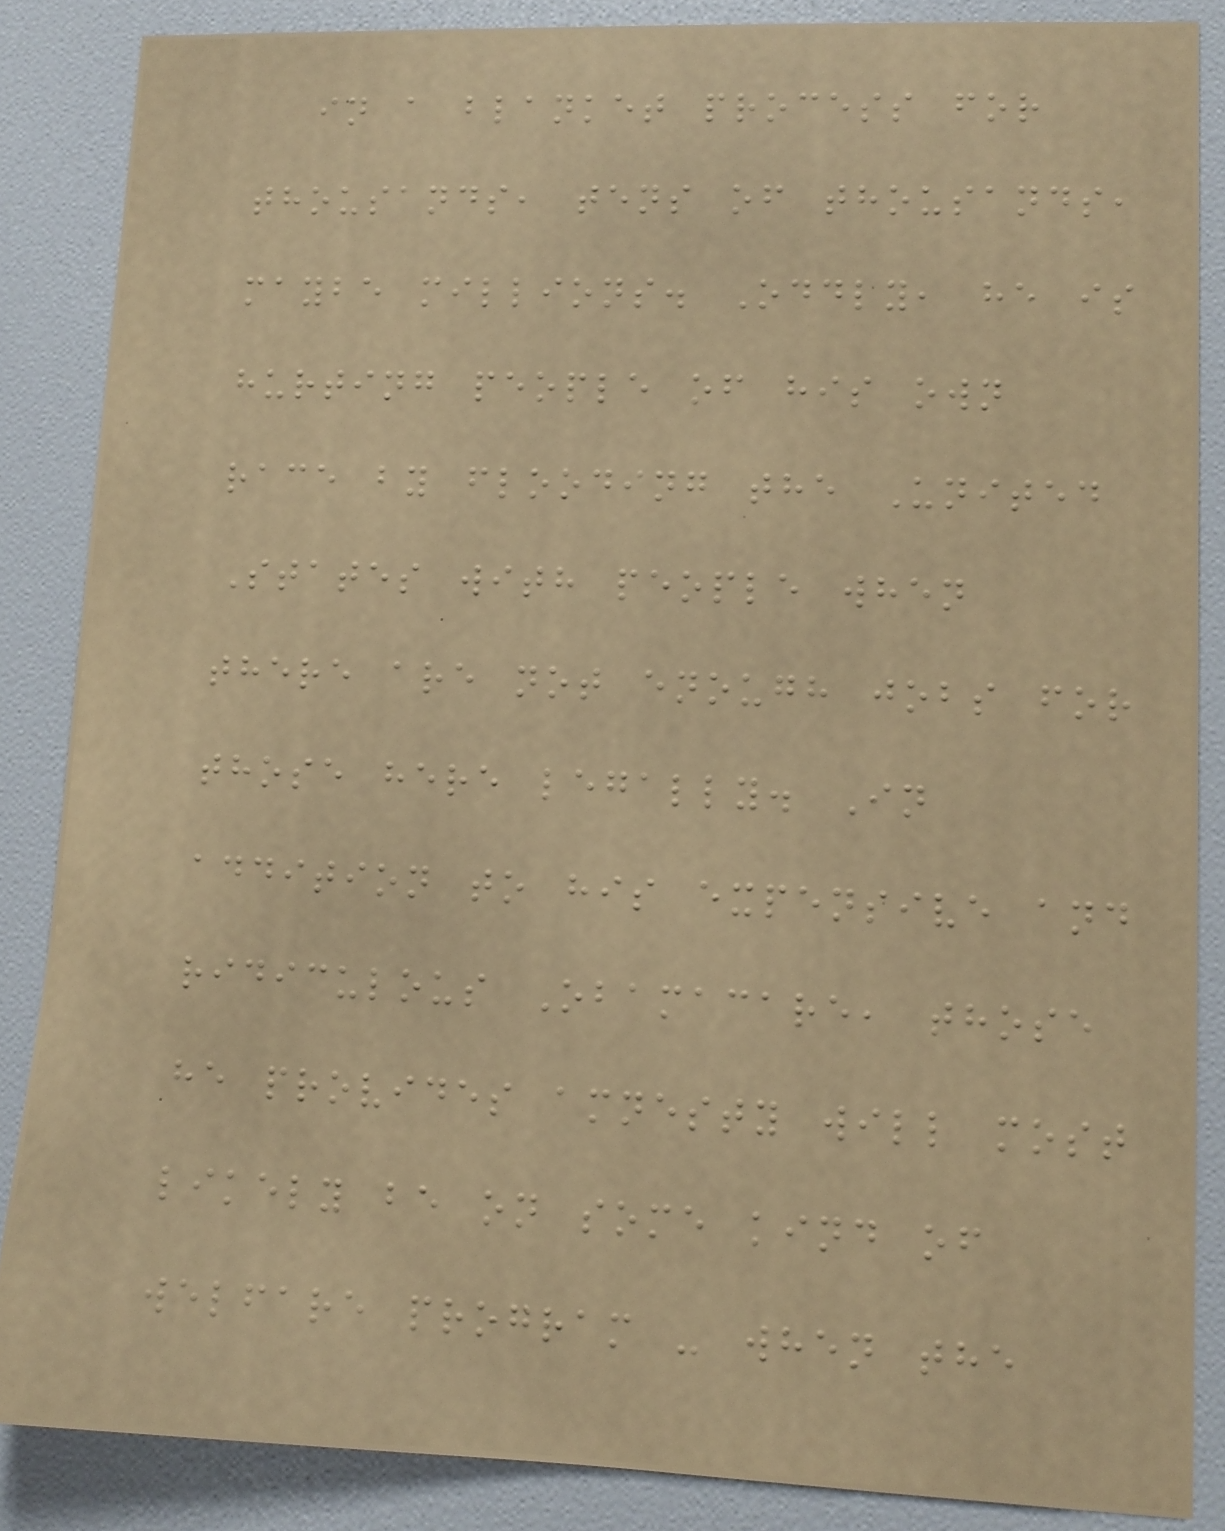in a blanket process for
thousands, tens of thousands,
maybe millions. Oddly, he is
hurting people of his own
race by flooding the United
States with people when
there are not enough jobs for
those here legally. In
addition to his expensive and
ridiculous Obamacare, those
he provides amnesty will most
likely be on some kind of
welfare program - when the
